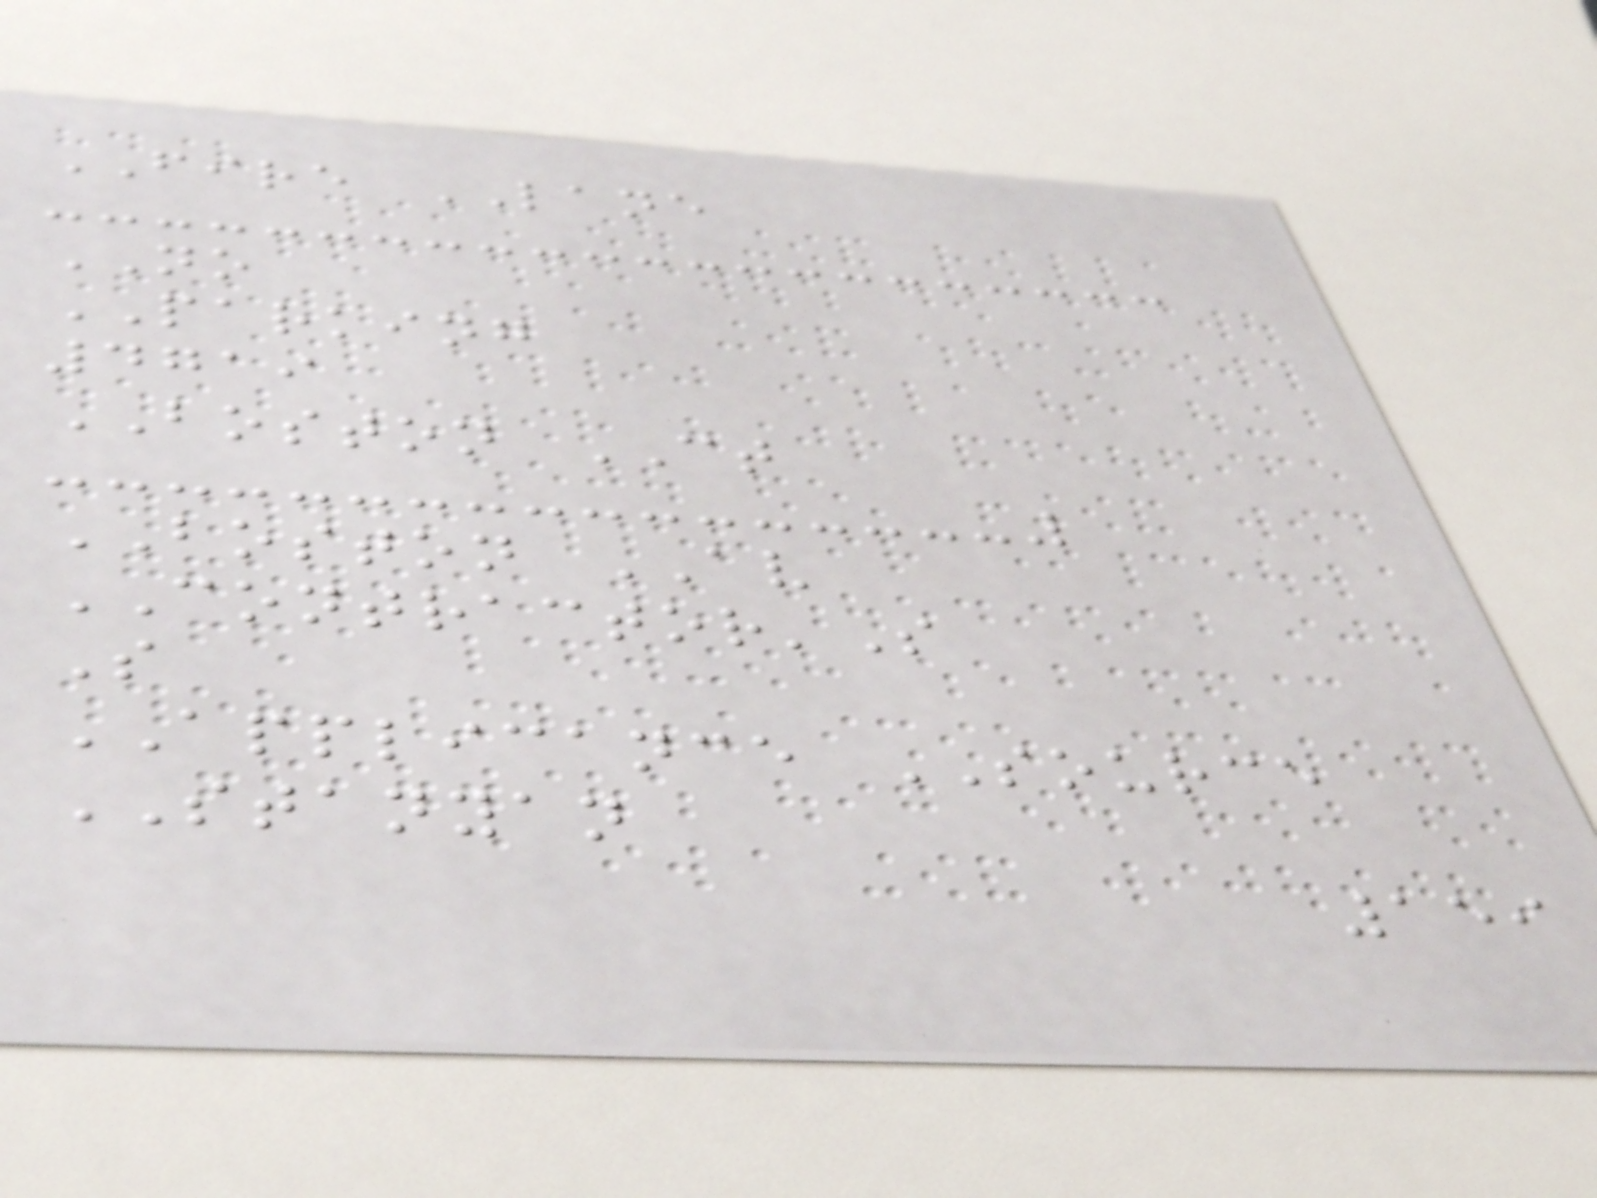FIRE LANE
NO
PARKING
4719
BOSTON CT
BOSTON AV
CONTRACTOR'S
S
APPLICANCE SOURCE
STANYAN
159
